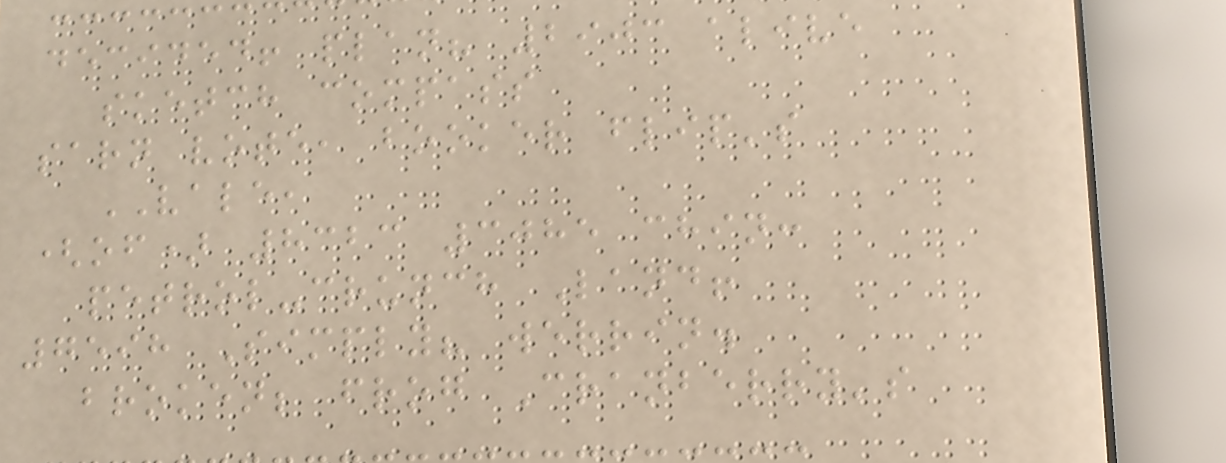decided! plan? 2903 alive
sketch compass
sarn vote, booker flip's
VALE,
(of) 8323 3085 chin:
petrol-crunch Land!
7598 Simply? werrin.
broken; frog Cranberry's
